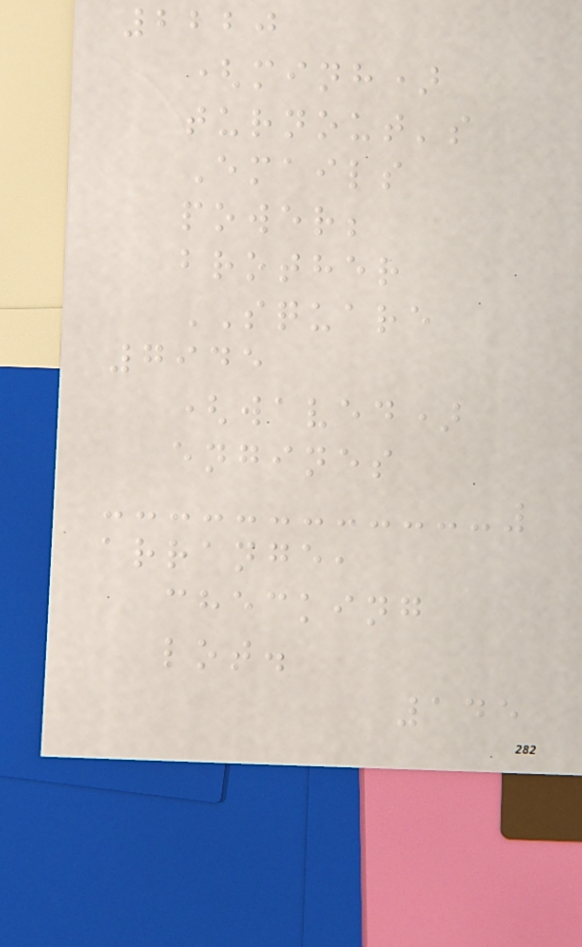2220
(minh)
turnout's
Emails
power;
brother
SQUARE
7945
(waved)
engines
arrange,
checking
lot.
145
